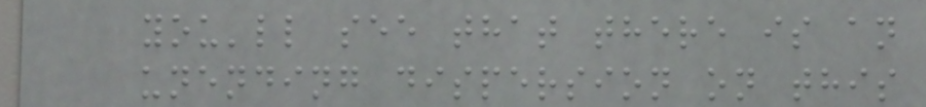you'll see that there is an
unending dispersion on this
